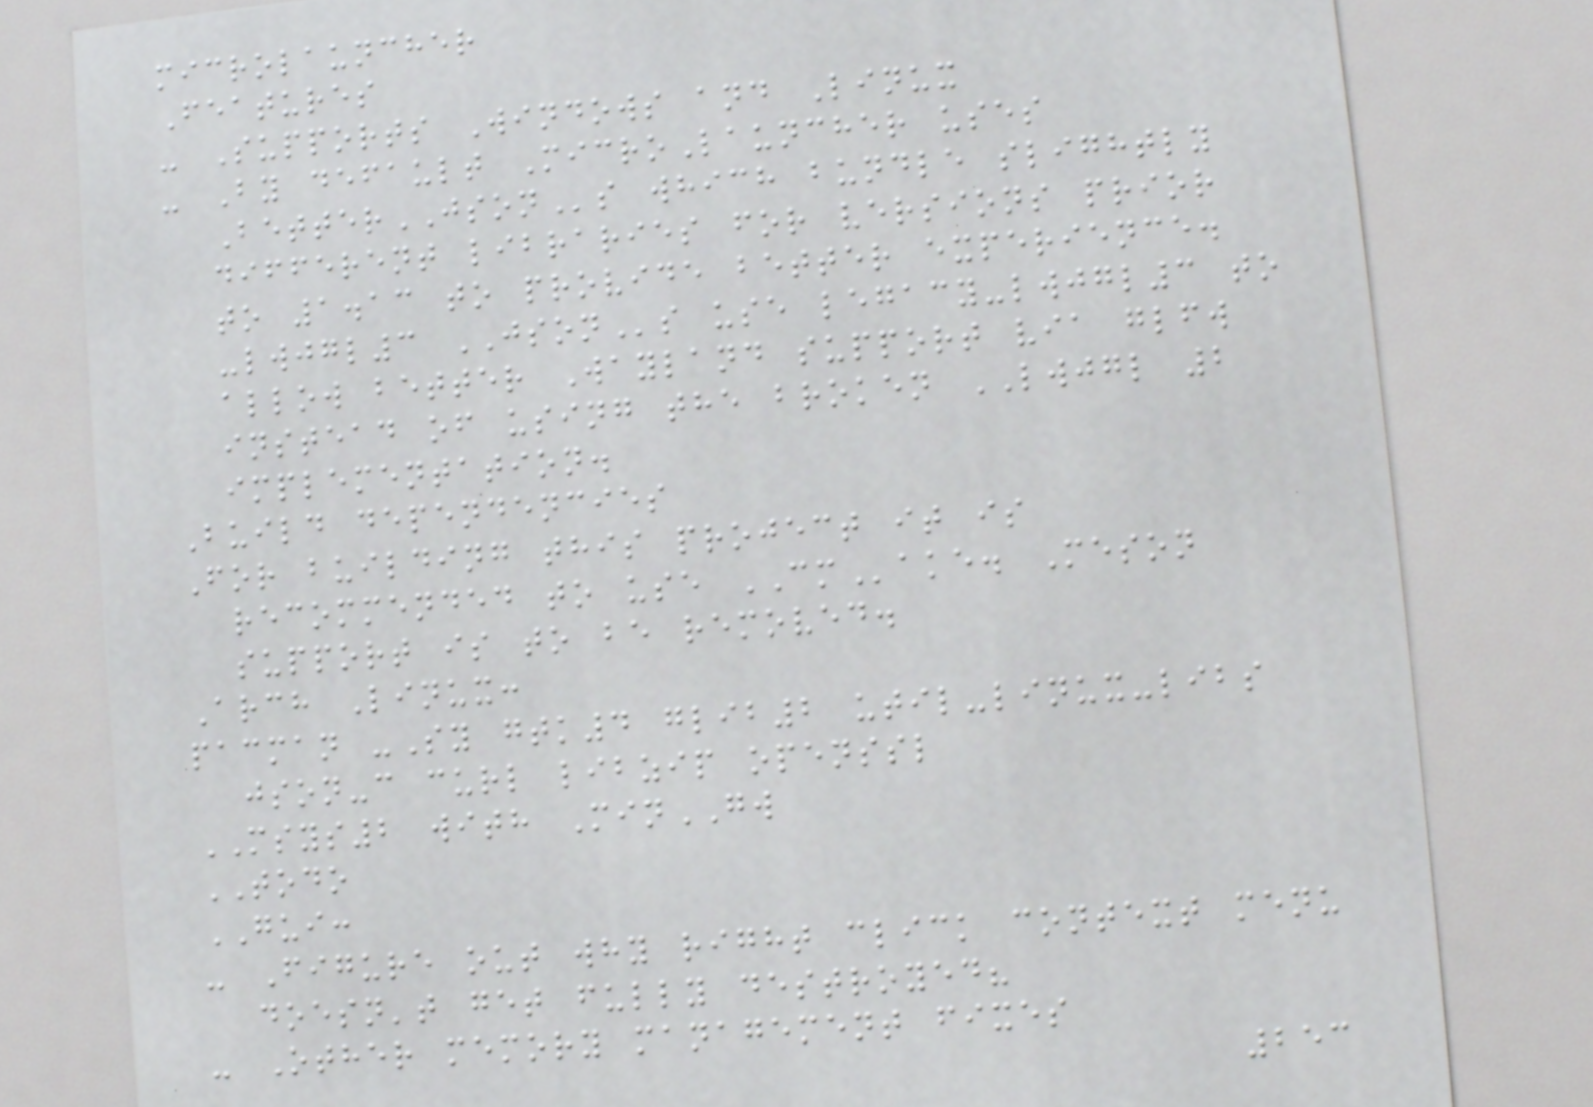microlauncher
Features
- Supports Windows and Linux
- By default MicroLauncher uses
BetterJSONs which bundle slightly
different libraries for versions prior
to 1.13 to provide better experience.
-lwjgl3 JSONs use legacy-lwjgl3 to
allow better Wayland support via glfw
instead of using the broken LWJGL 2
implementation.
Build dependencies
For building this project it is
recommended to use CMake. Meson
support is to be removed.
Arch Linux:
pacman -Sy gtk4 glib2 util-linux-libs
json-c curl libzip openssl
MSYS2 with MinGW
TODO
GUI:
- Figure out why right click context menu
doesn't get fully destroyed?
- Other memory management fixes
253
